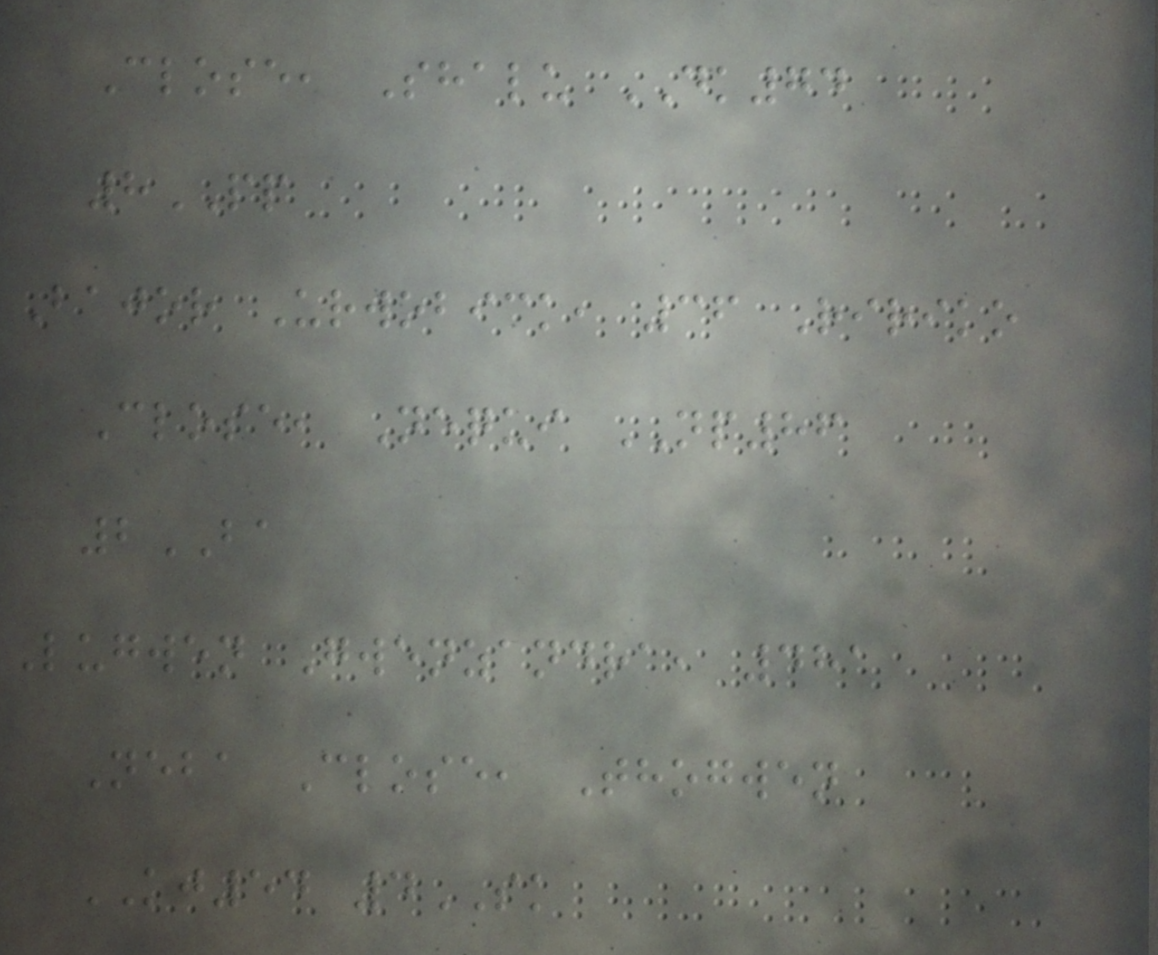Close, Shalu DK74
8PP
Bajor Urwobick, 36 Ririko
Close, Nequi NP86
2BA
Lugwen Gwenzandra, 481
Neba Close, Thogwen
KJ54 4SK
